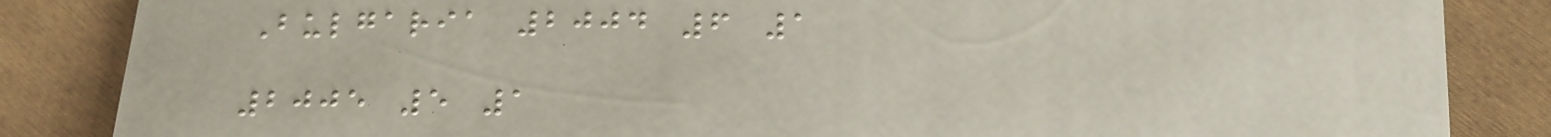Bulgaria 2004 6 1
2005 5 1
